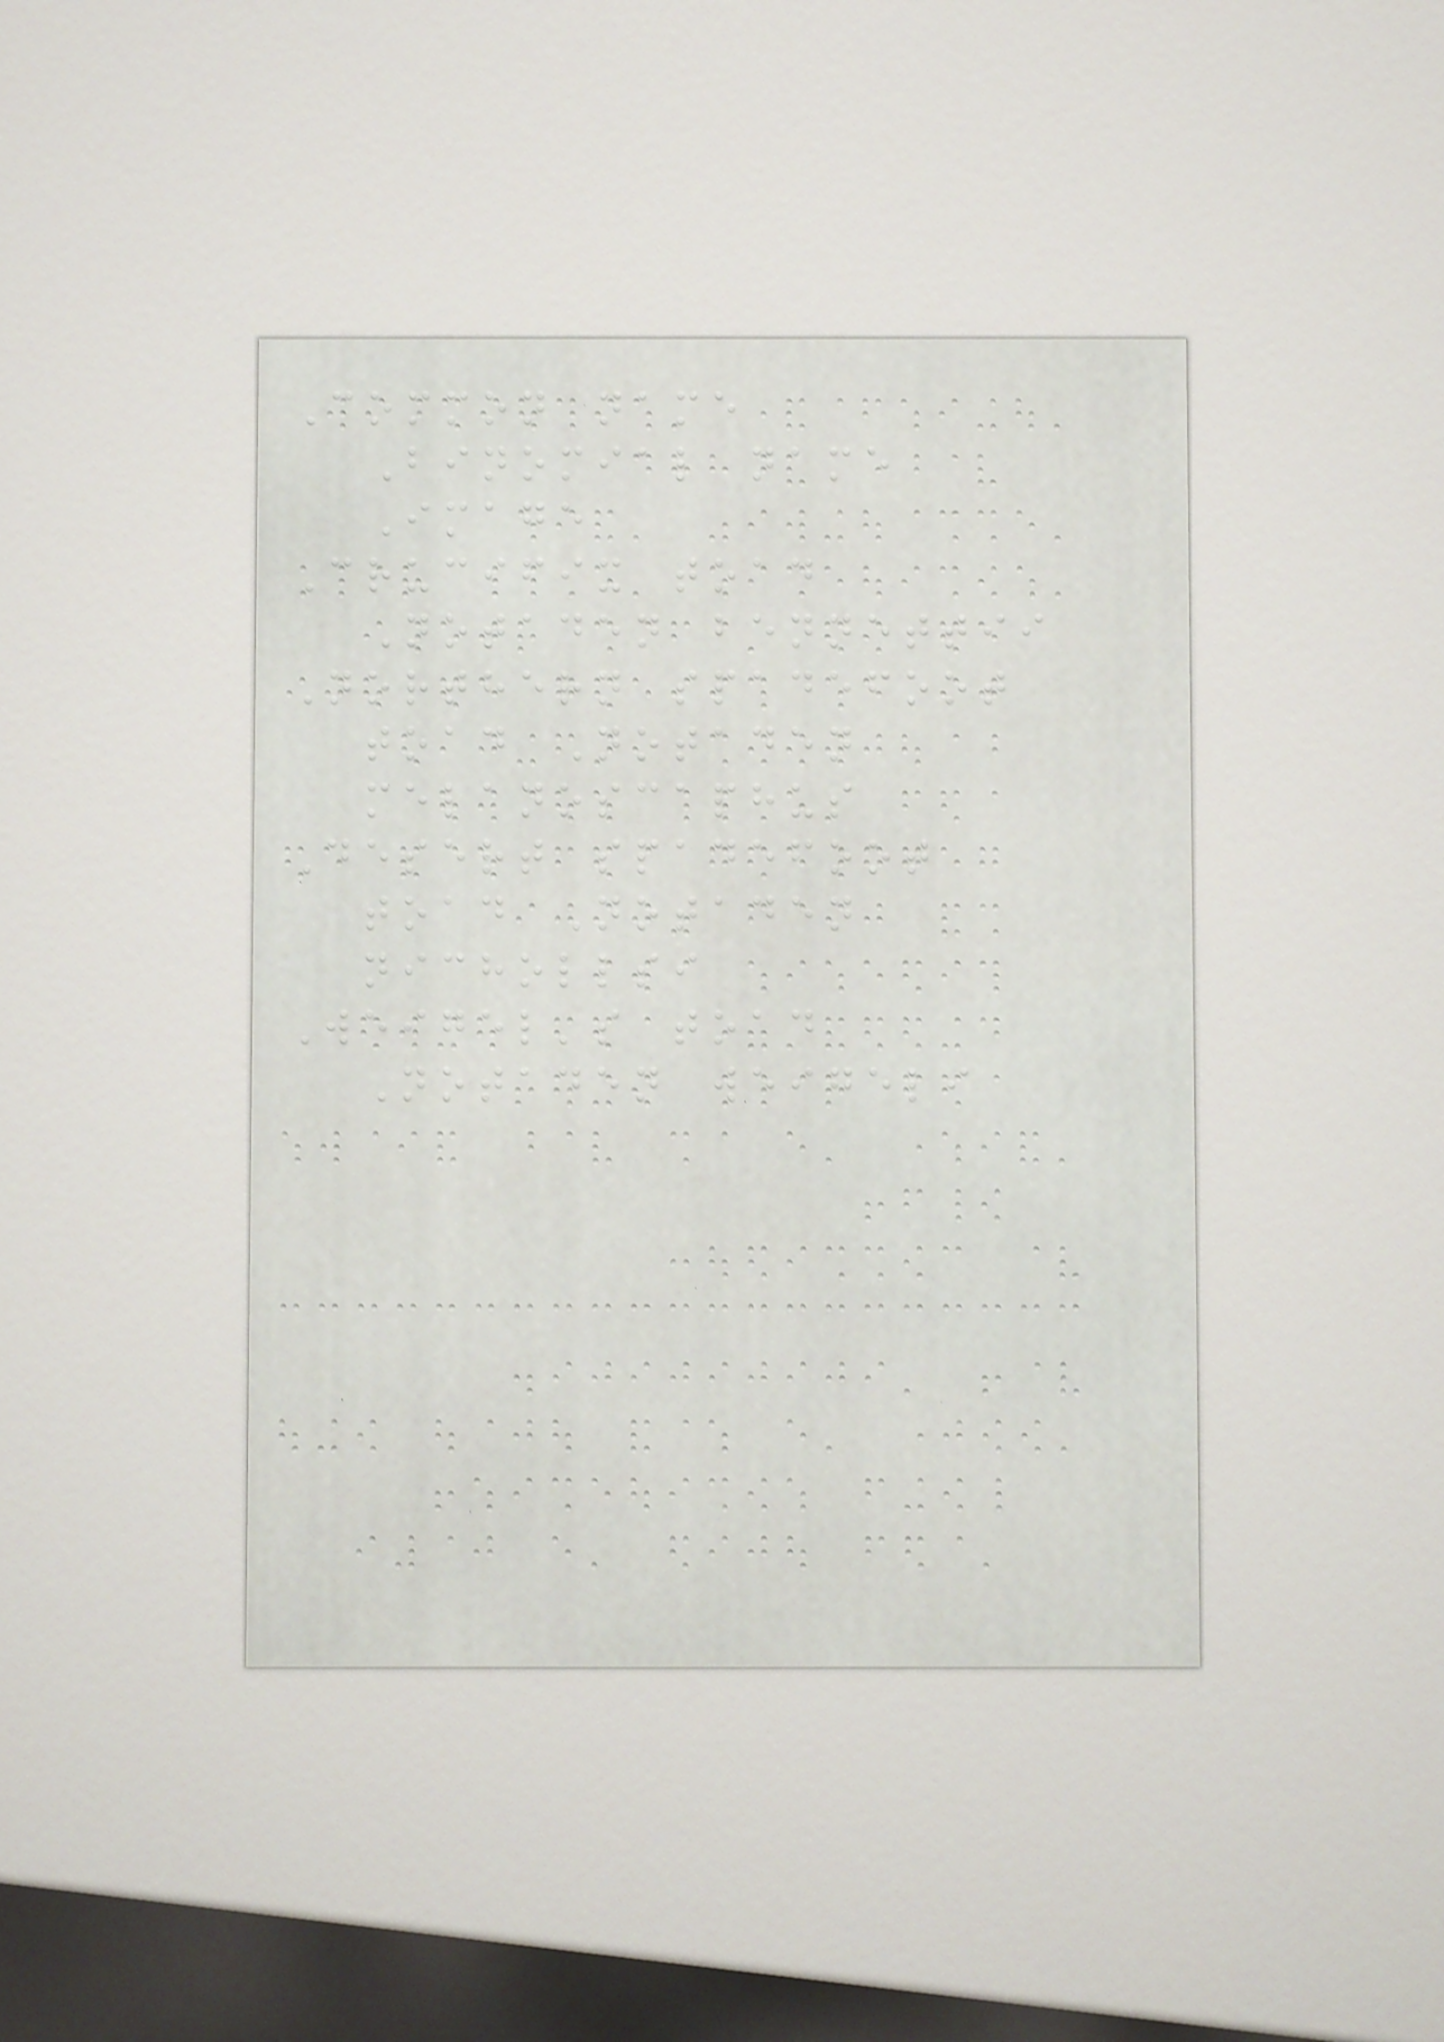Common name
Binomial name
Image
Crucifix toad
Notaden bennettii
Northern spadefoot
toad Notaden
melanoscaphus
Desert spadefoot
toad Notaden
nichollsi
Weigel's toad
Notaden weigeli
